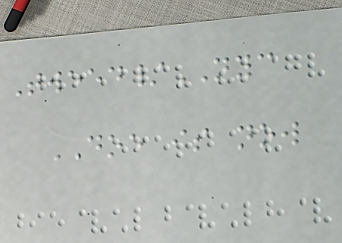Tweed/NYC
DOE is now
